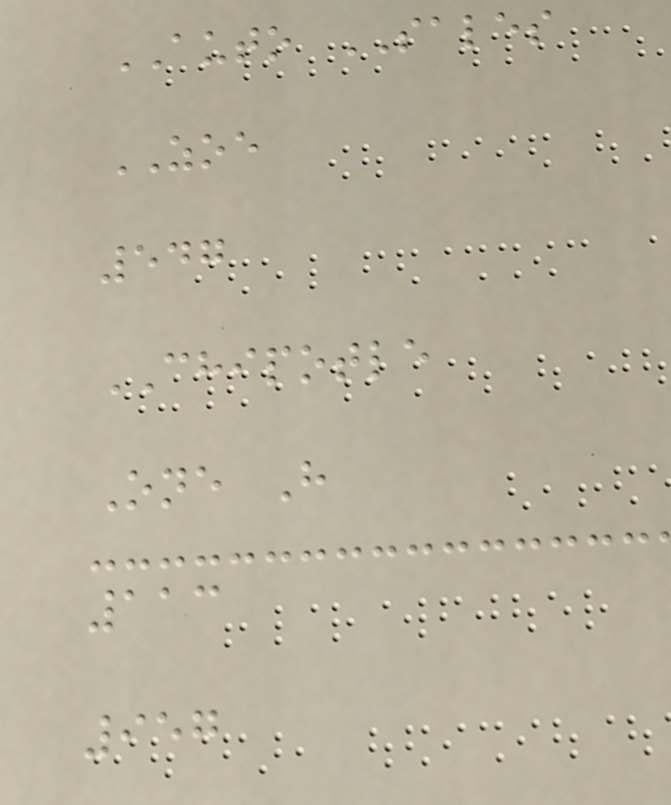AUTO SALES
ZOE
547
CHIPOTLE
One H
113
957
